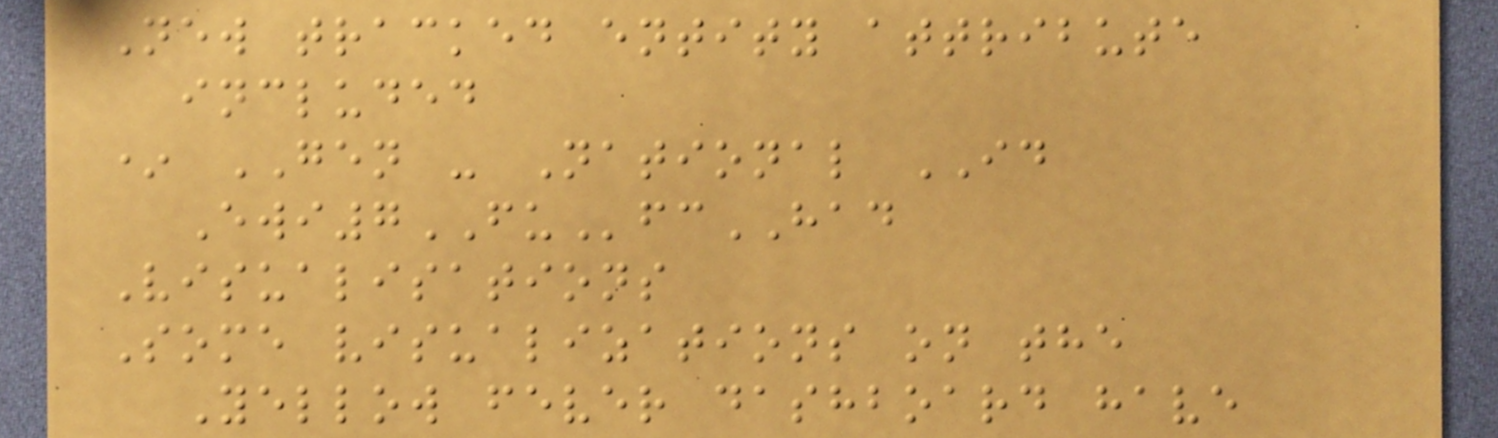New tracked entity attribute
included
* GEN - National ID
Ewi7FUfcHAD
Visualisations
Some visualizations on the
Yellow fever dashboard have
